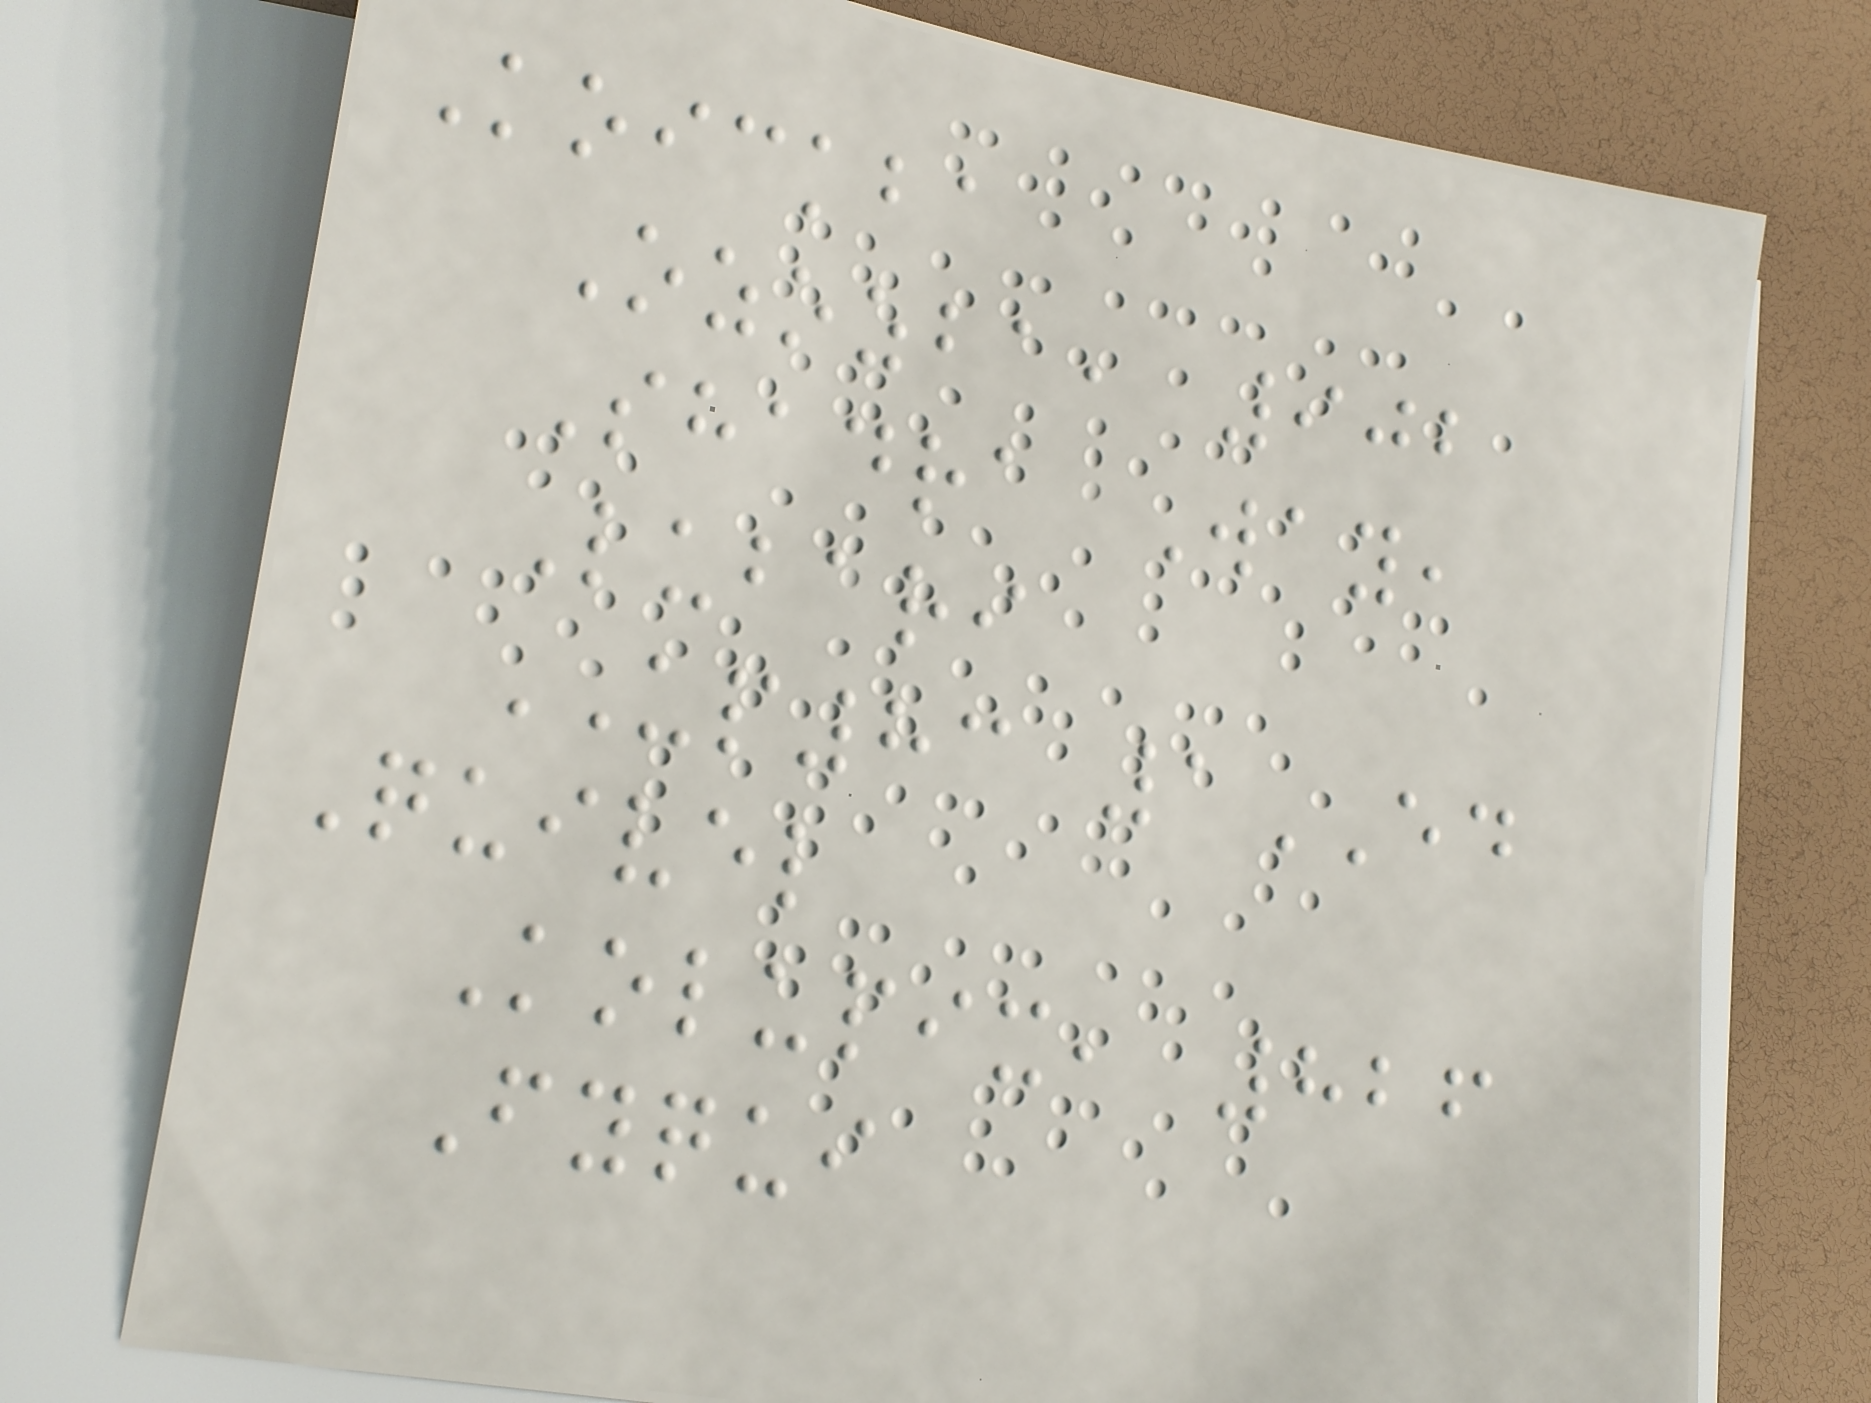Koickba
Ozozba, 902
Shadra Way,
Lubari
UP83 1ED
Quivel
Kolupix, 826
Fyqui
